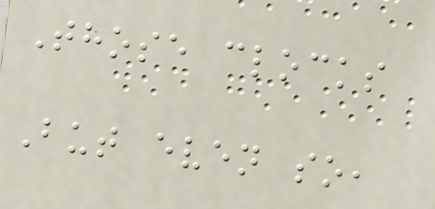Those clocks
But even so,
